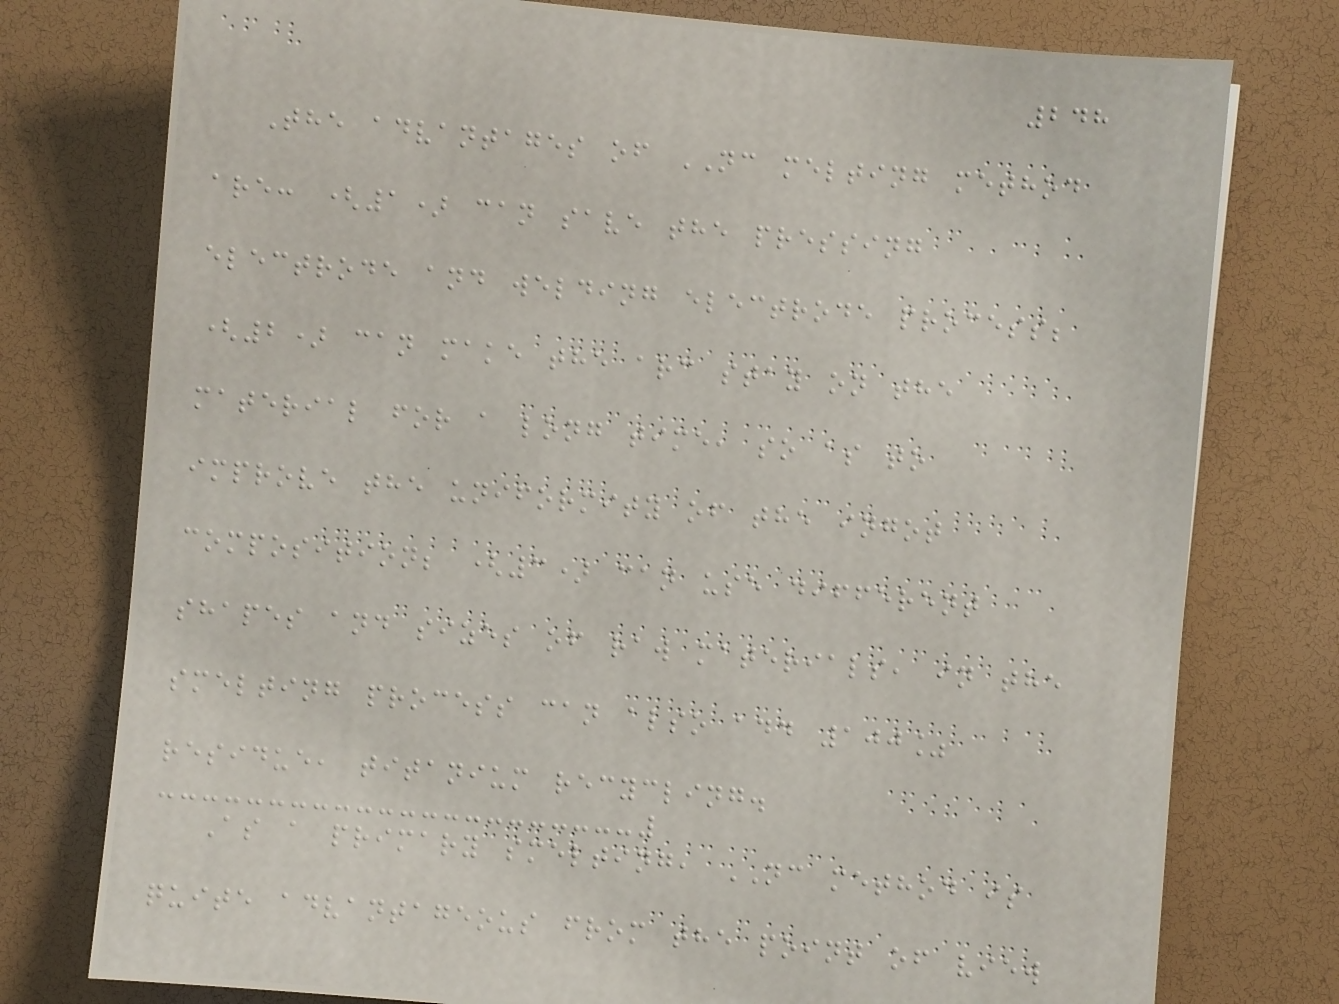248
The advantages of NC melting method
are: (1) can save the pressing
electrode and welding electrode process;
(2) can make the arc stay on the
material for a long time, so as to
improve the uniformity of the ingot
composition; (3) can use different
shapes and sizes of raw materials, in the
smelting process can also add 100%
residue, titanium recycling.
As a primary smelting, NC method is
quite advantageous from the point of view
